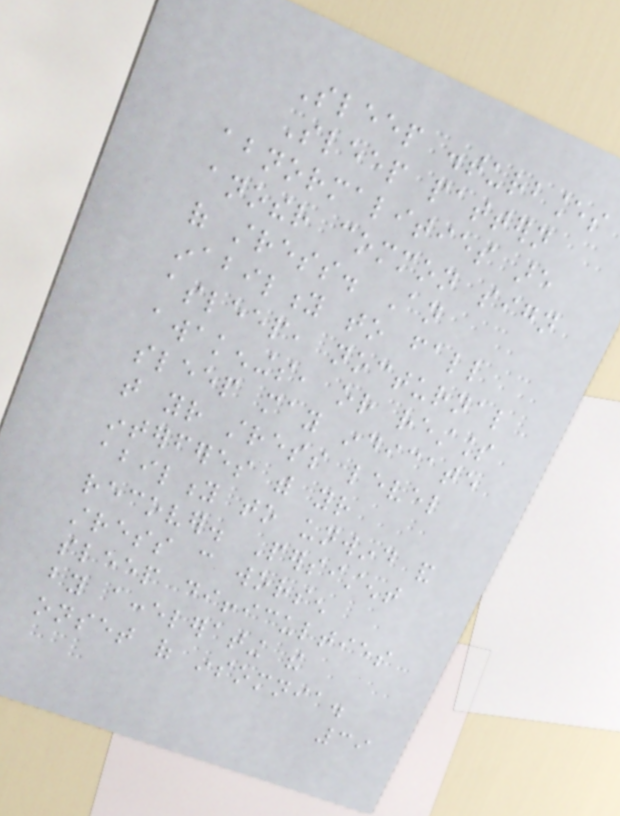Sleep disturbances
Sleep pattern
abnormalities are
another common sign
of stress. An
inability to fall
asleep, nocturnal
awakenings, or restless
sleep may indicate
that your stress level
interferes with your
ability to unwind and
recover. Persistent
stress can worsen
sleep difficulties
by accelerating the
onset of insomnia.
39
